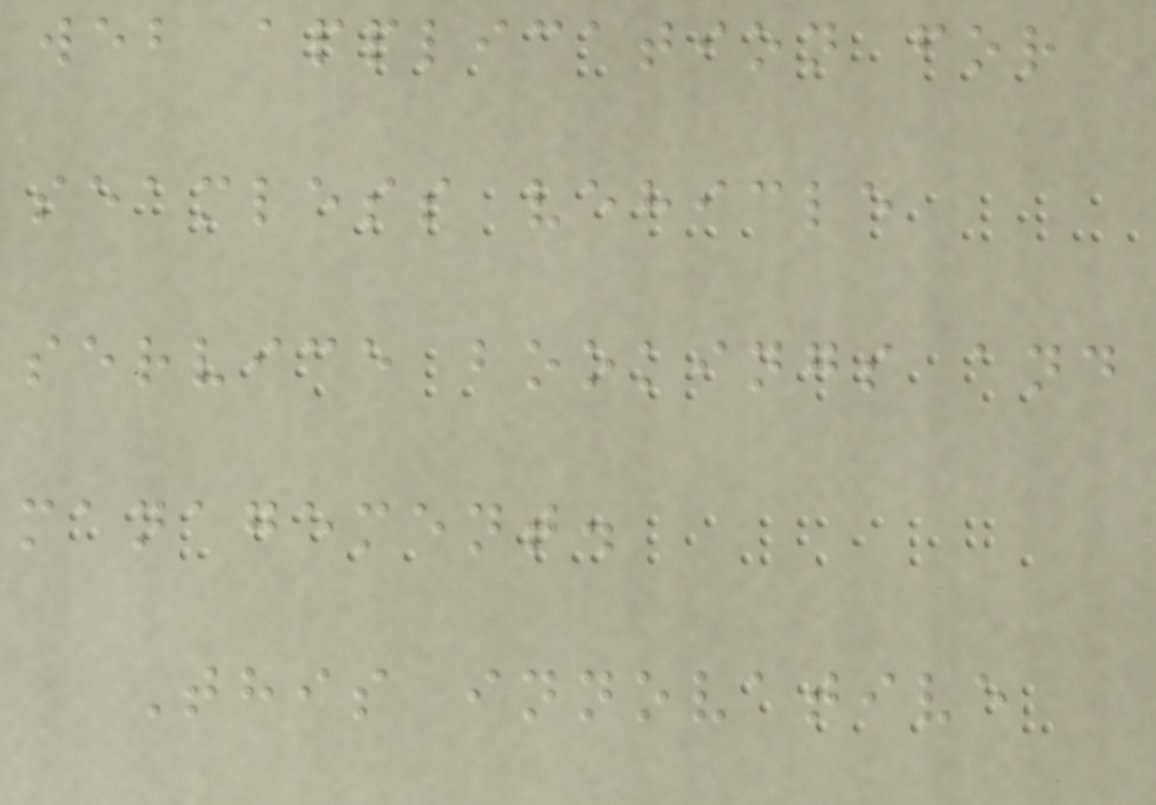web application for
seamless vehicle
service bookings and
management.
This innovative
